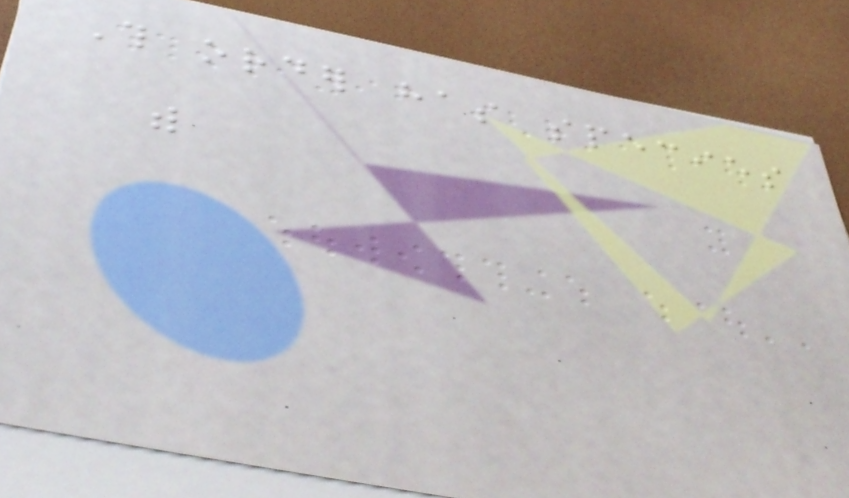This order has species
with
